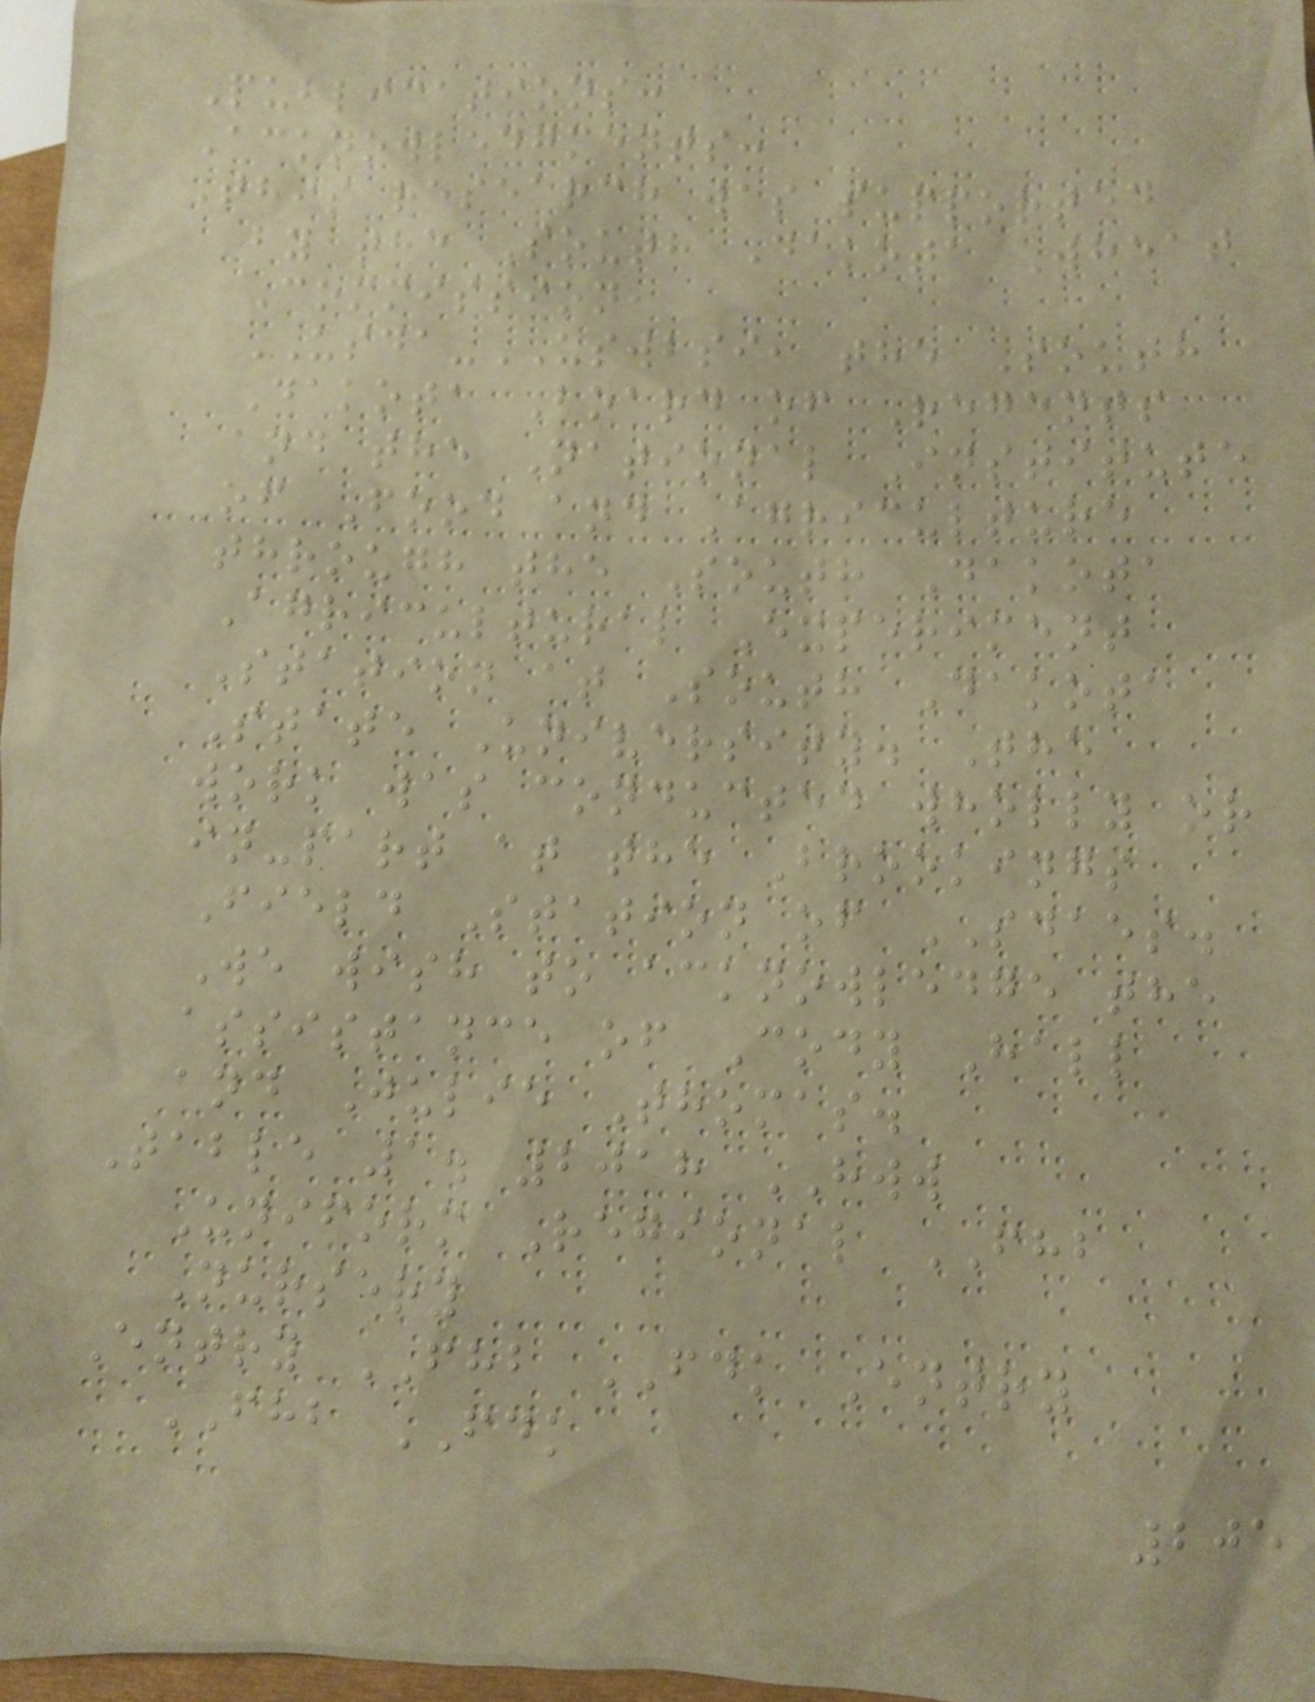Publications:
Acknowledgments:
This research was supported
by the South Dakota Wheat
Commission,
USDA-USWBSI, the South
Dakota Board of Regents
and the National Institute
of Food and Agriculture
through the South Dakota
Agricultural Experiment
Station at South Dakota
State University. The
work was conducted wholly or
in-part at the Brookings
Field Station of SDAES.
We wish to acknowledge the
assistance of Cody Hall
and Julie Thomas.
Table 1. 2018 HWW
Uniform Regional FHB
Nursery
Entry FHB FDK Entry
FHB FDK
205
